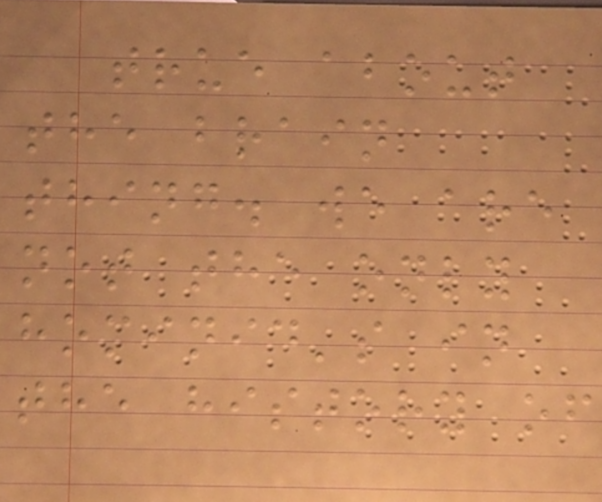true about
the brain
thing. we are
not the only
hominid's in
the history of
